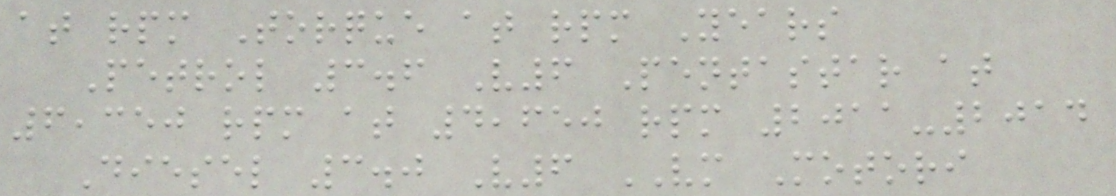at rpm Torque at rpm Years
Petrol 3.6 V6 Pentastar at
6,350 rpm at 4,650 rpm 2011-2014
Diesel 3.0 V6 VM Motori
